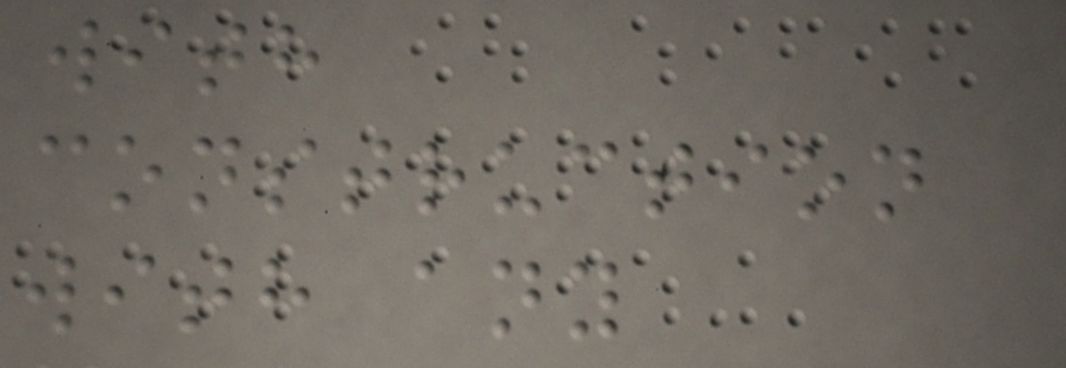with
construction
with any
